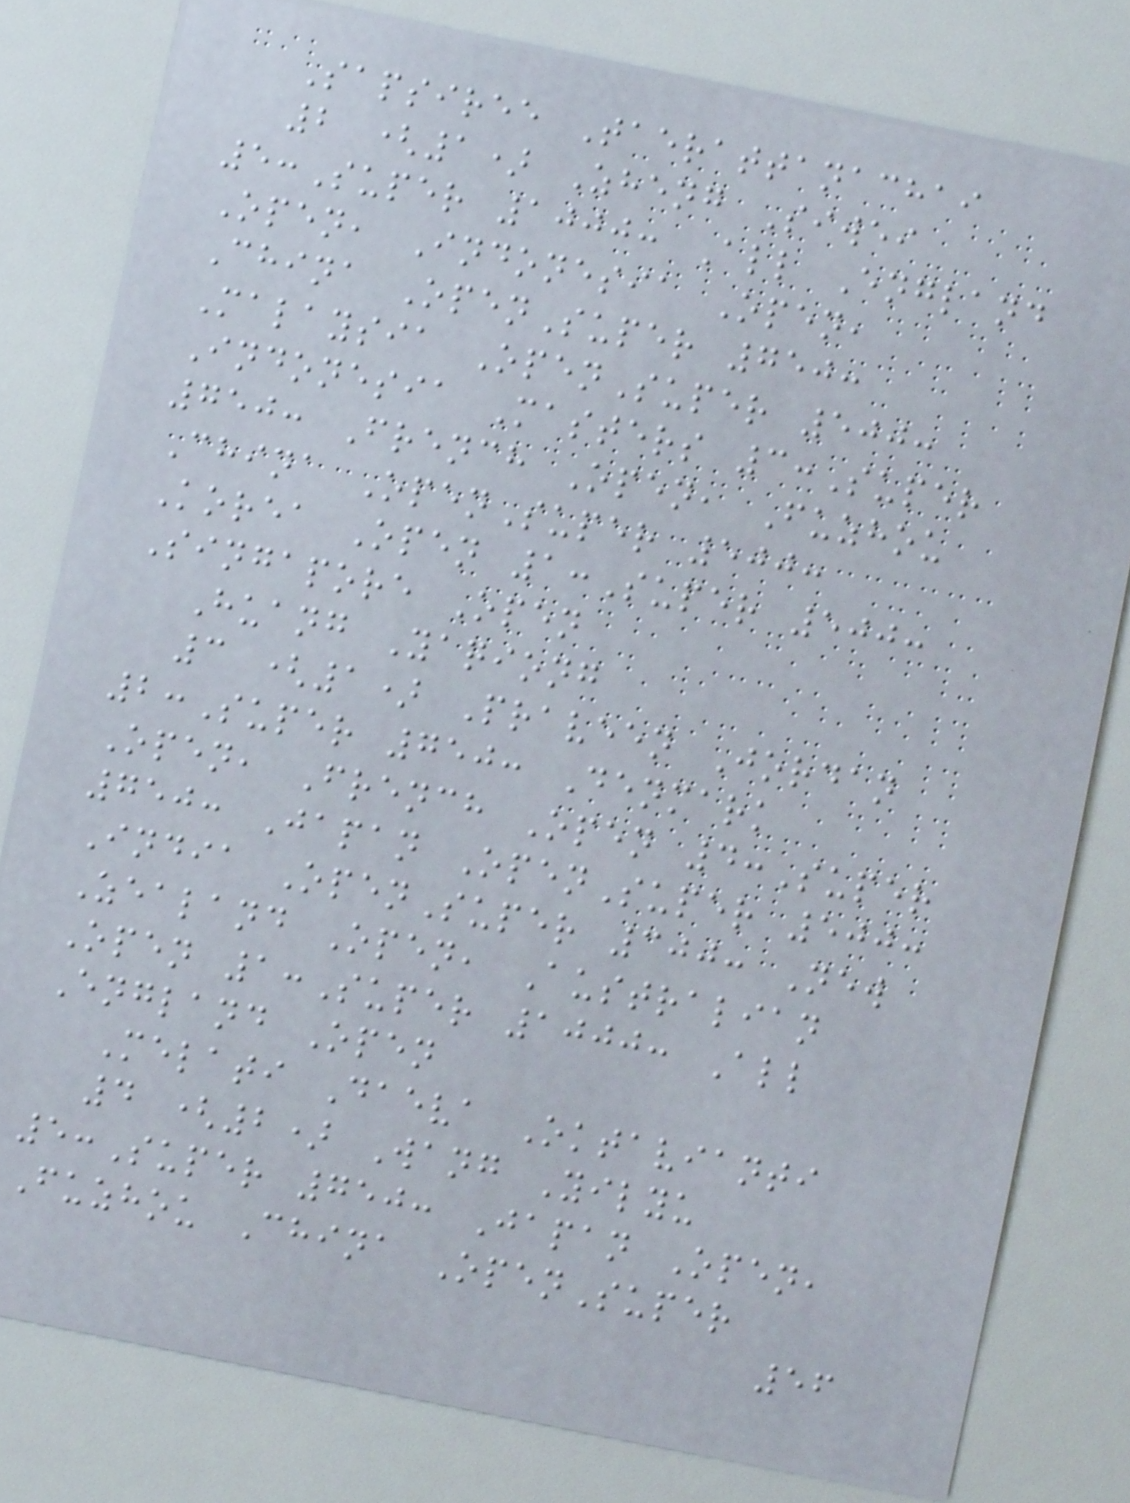Sapsiree Taerattanachai
2 (1) Zheng Siwei
5:Super 1000: All England
Open, Indonesia Open,
China OpenSuper 750:
Malaysia OpenSuper 500:
Indonesia Masters 3:Super
750: French Open, Fuzhou
China OpenSuper 500:
Korea Open 1:Super 500:
Singapore Open
Huang Yaqiong
3 (1) Praveen Jordan
2:Super 750: Denmark
Open, French Open 4:Super
750: Japan OpenSuper 500:
India OpenSuper 300: New
Zealand Open, Australian
Open 1:Super 1000: All
England Open
Melati Daeva Oktavianti
4 (2) Wang Yilyu
5:Super 750: Japan Open,
Fuzhou China OpenSuper
56
